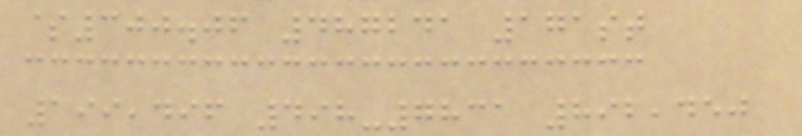$300.06 487241 171st
199,496 498-7831 892,450
